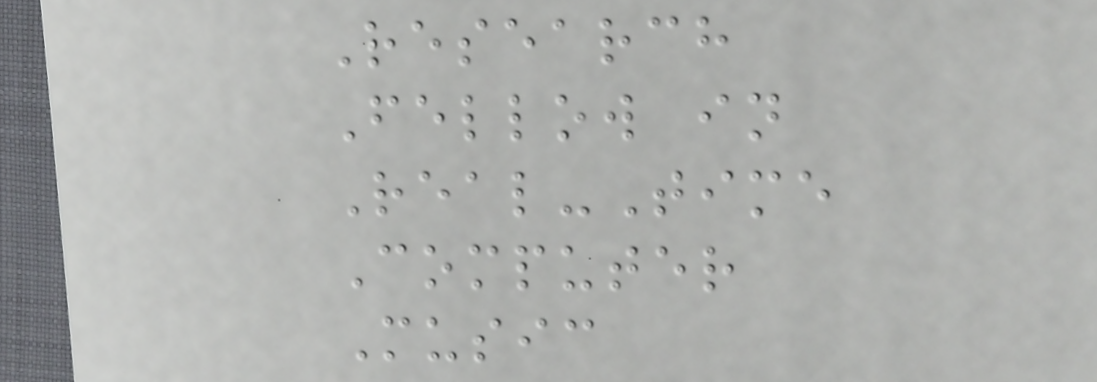Research
Fellow in
Real-Time
Computer
Music
